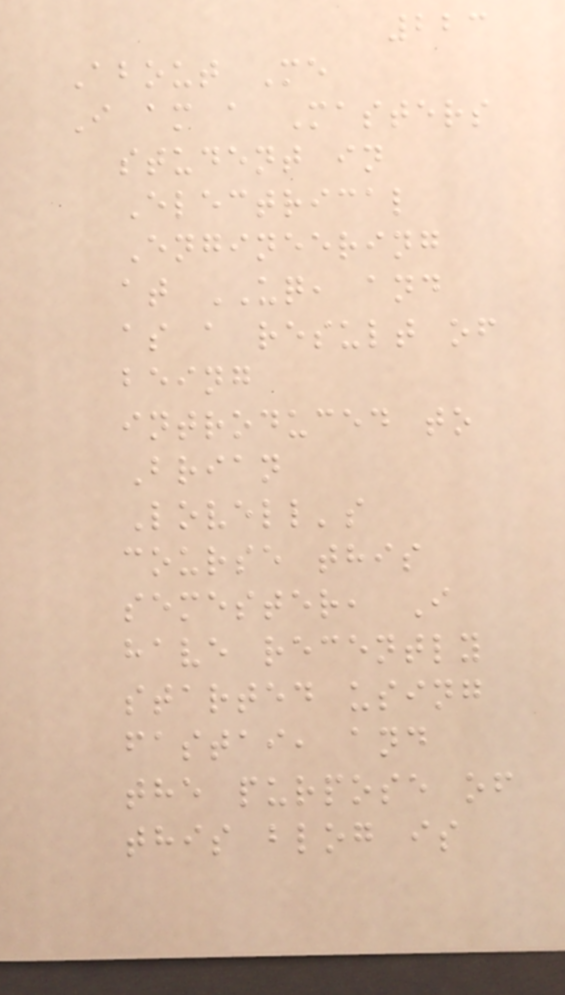223
About Me
I am a Masters
student in
Electrical
Engineering
at UQ, and
as a result of
being
introduced to
Brian
Lovell's
course this
semester, I
have recently
started using
fastai, and
the purpose of
this blog is
